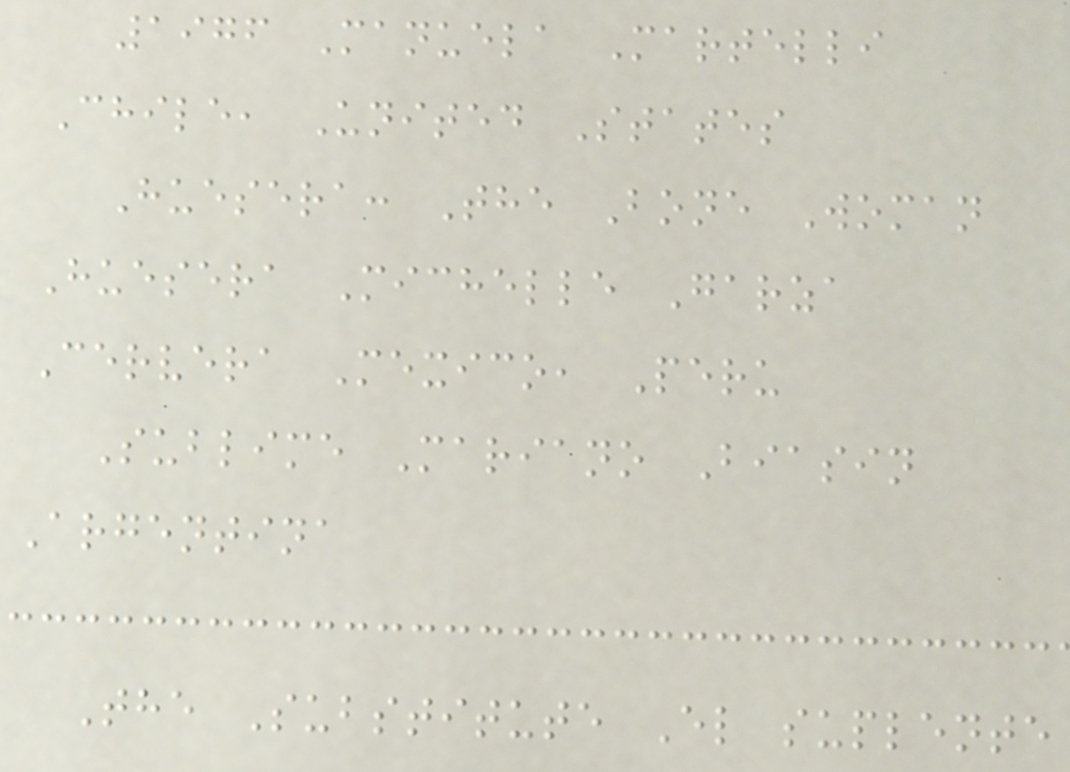1976 Manuela Martelli
Chile, United States
Huesera: The Bone Woman
Huesera Michelle Garza
Cervera Mexico, Peru
Sublime Mariano Biasin
Argentina
The Substitute El suplente
